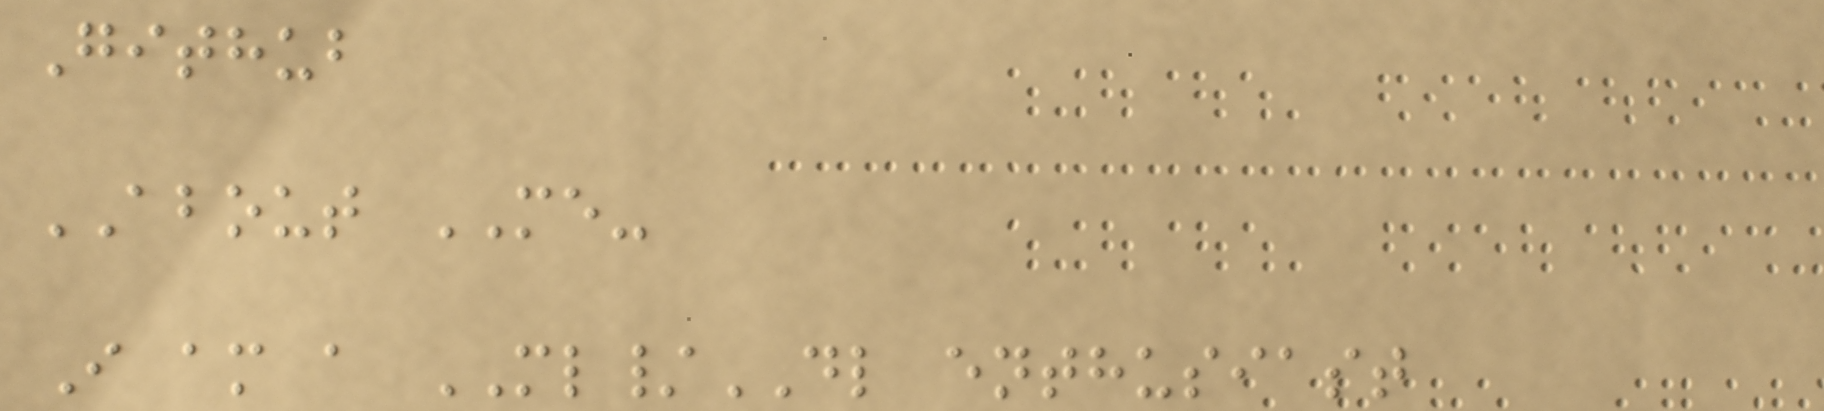Github
ABOUT ME-
I am a ML/DL enthusiast
